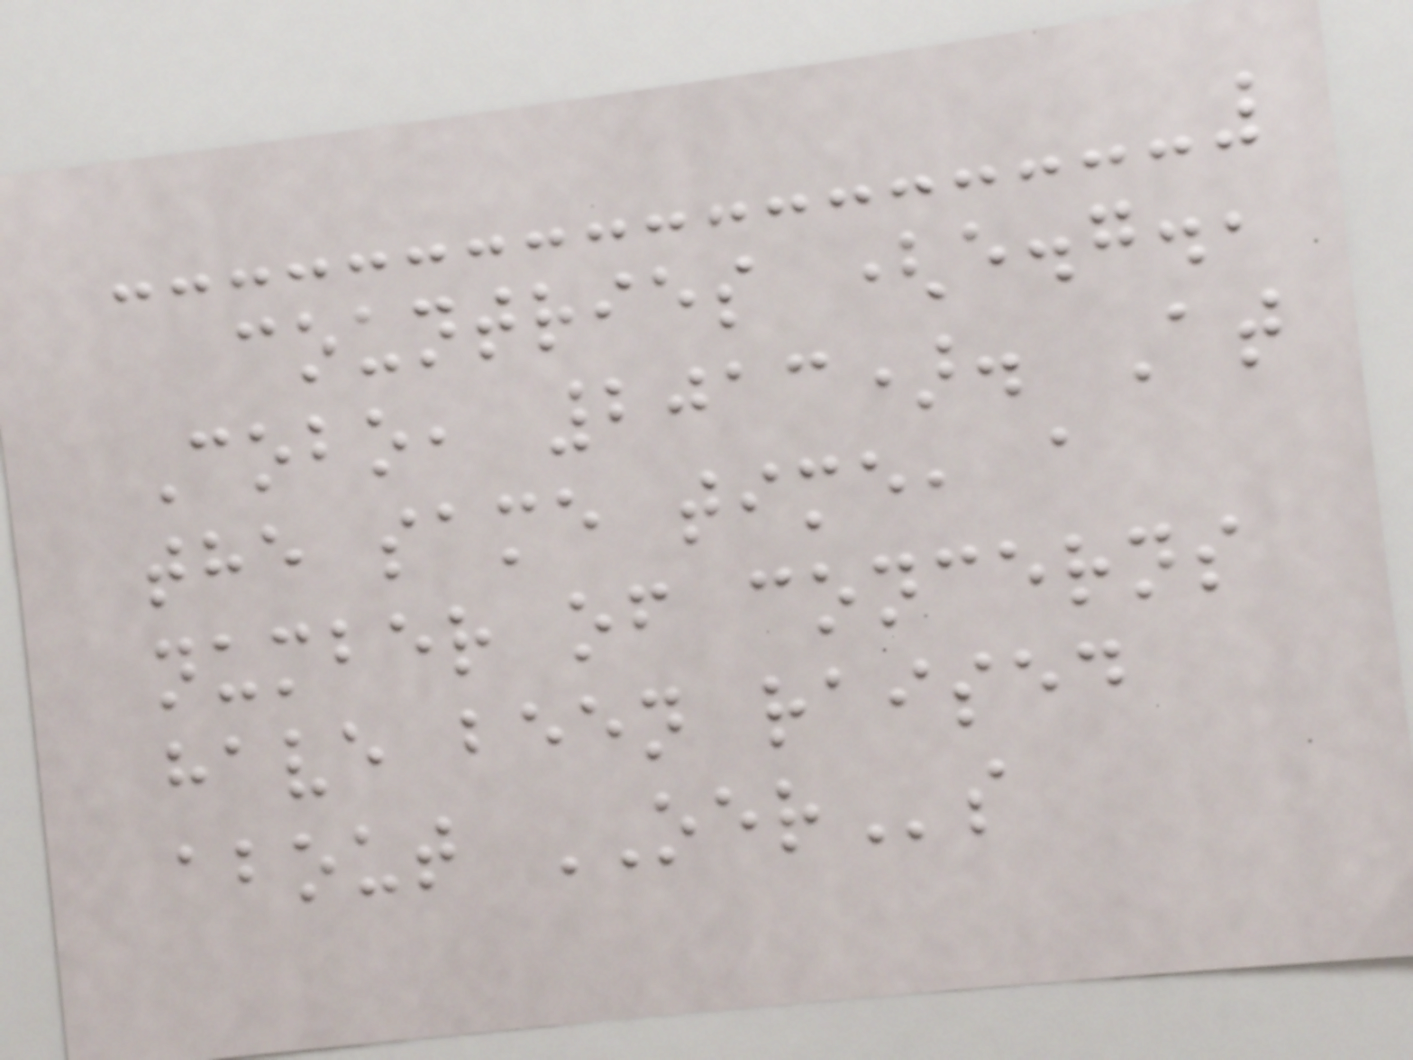countries (e.g.,
Cobo, 2013). At
the same time, a
number of concerns
have been raised
about OERs
